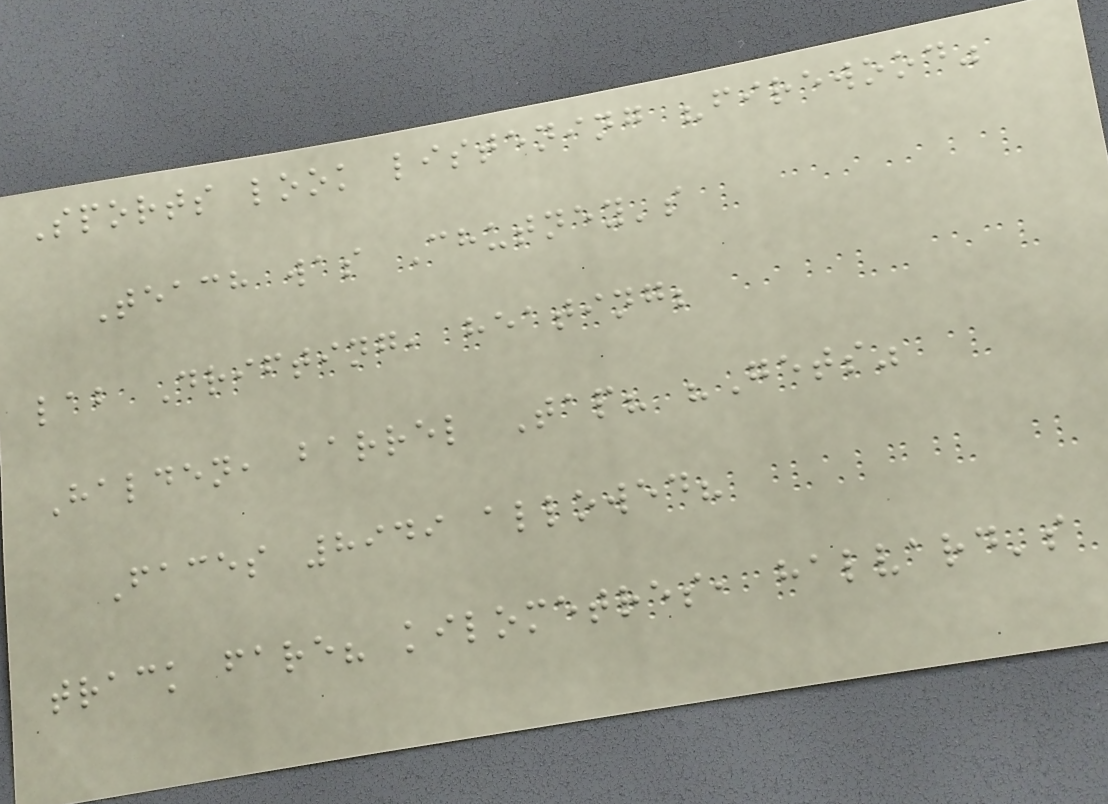Sports look listening "firewood"
Teach was Chutney's
lab Drifting, heating;
Halden, barrel Tap? "Gets"
Faces 8949 allowed?
track fare? kilometres, halvard's
